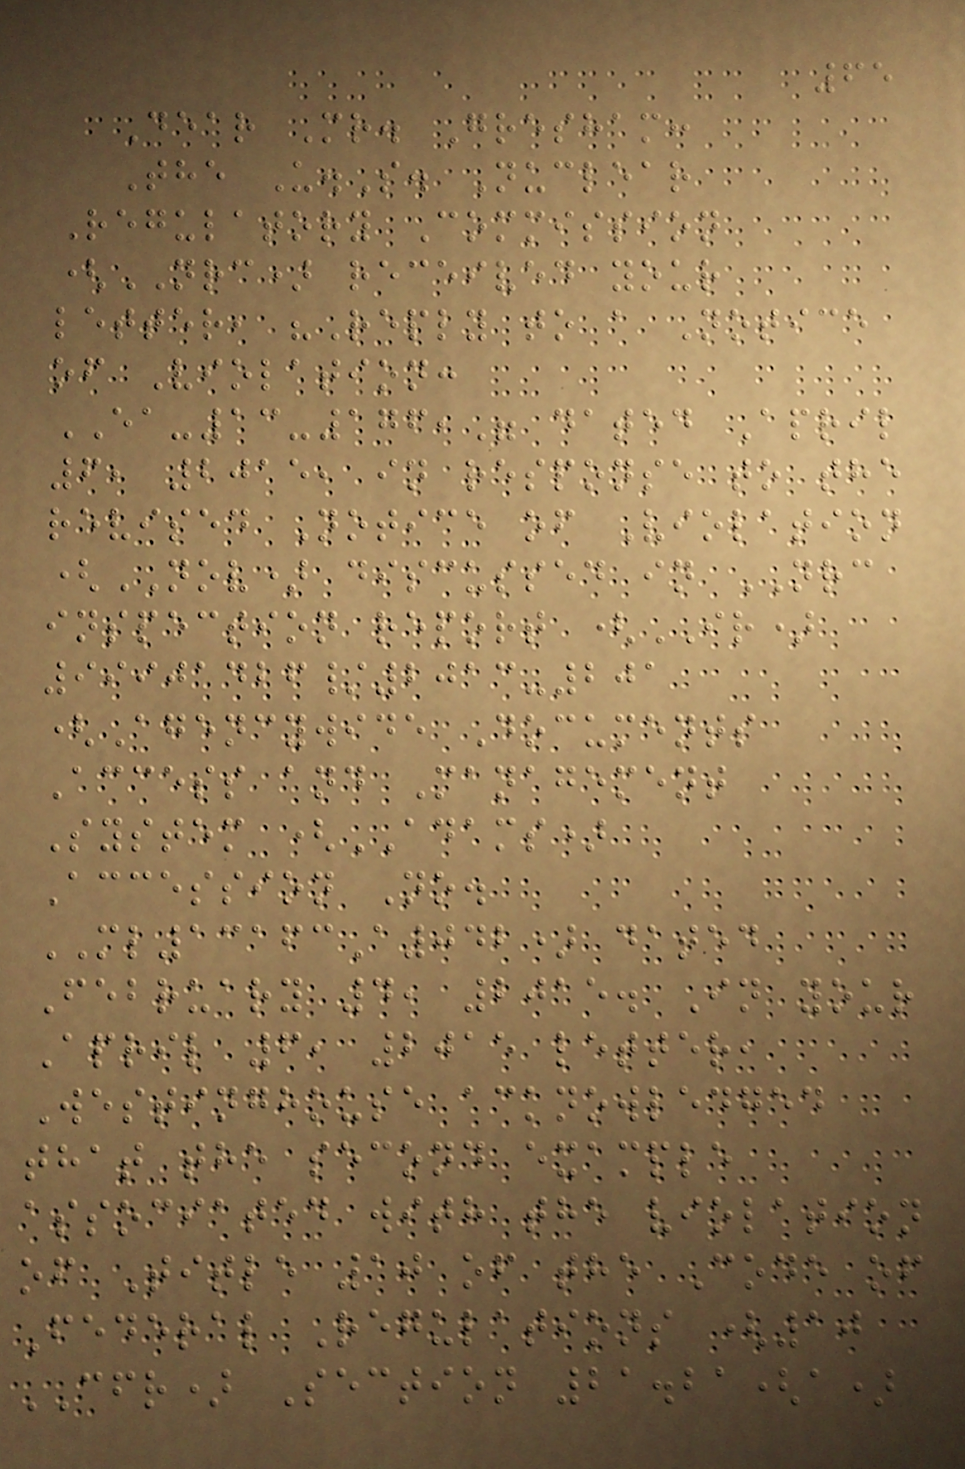65
Dear Mr. Gresham:
The U.S. Nuclear
Regulatory Commission
(NRC) received your
letter, "Reply to a Notice
of Violation:
EA-13-176," dated April
6, 2015, in response to the
revised Notice of Violation
(NOV) discussed in NRC
inspection report (IR)
99901426/2013-201
(Agencywide Documents
Access and Management
System (ADAMS)
Accession No.
ML13163A042) dated
February 4, 2015. In your
April 6, 2015 letter,
Westinghouse acknowledged
that the second example
associated with the violation
of Title 10 of the Code of
Federal Regulations (10
CFR) Section 21.21(a)
